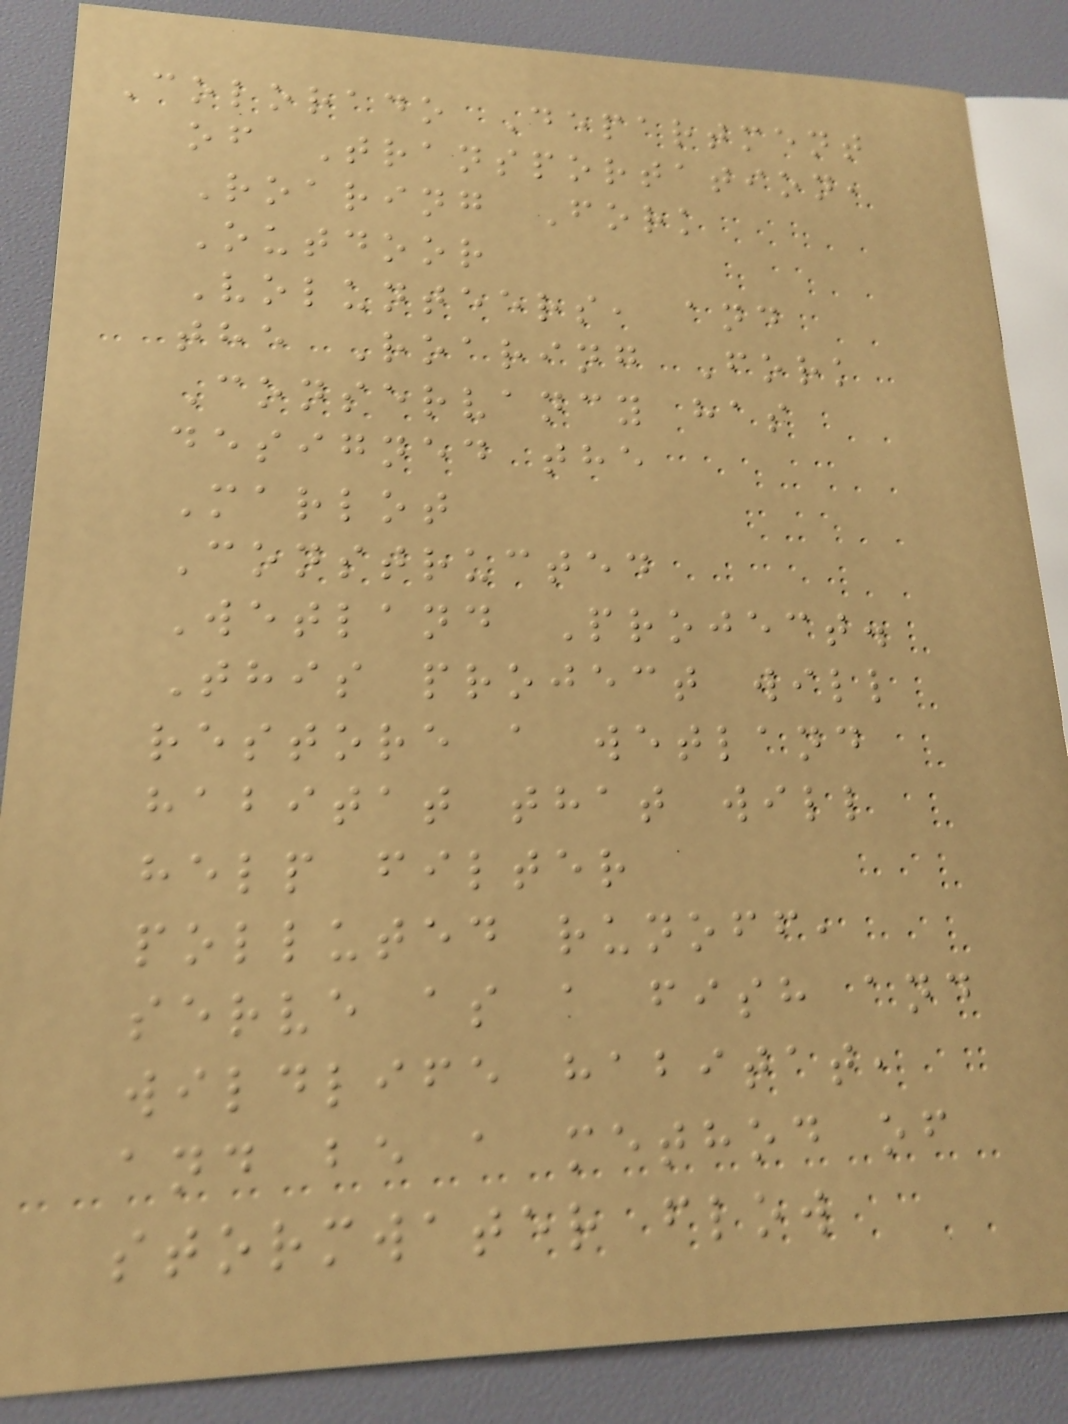Colorado Department
of Transportation,
Roaring Fork
Outdoor
Volunteers, and
the Roaring Fork
Conservancy has
designed the
Marlot
Constructed
Wetland Project.
This project will
restore a wetland
habitat that will
help filter
polluted runoff,
serve as a fish and
wildlife habitat,
and be a method of
stormwater flow
